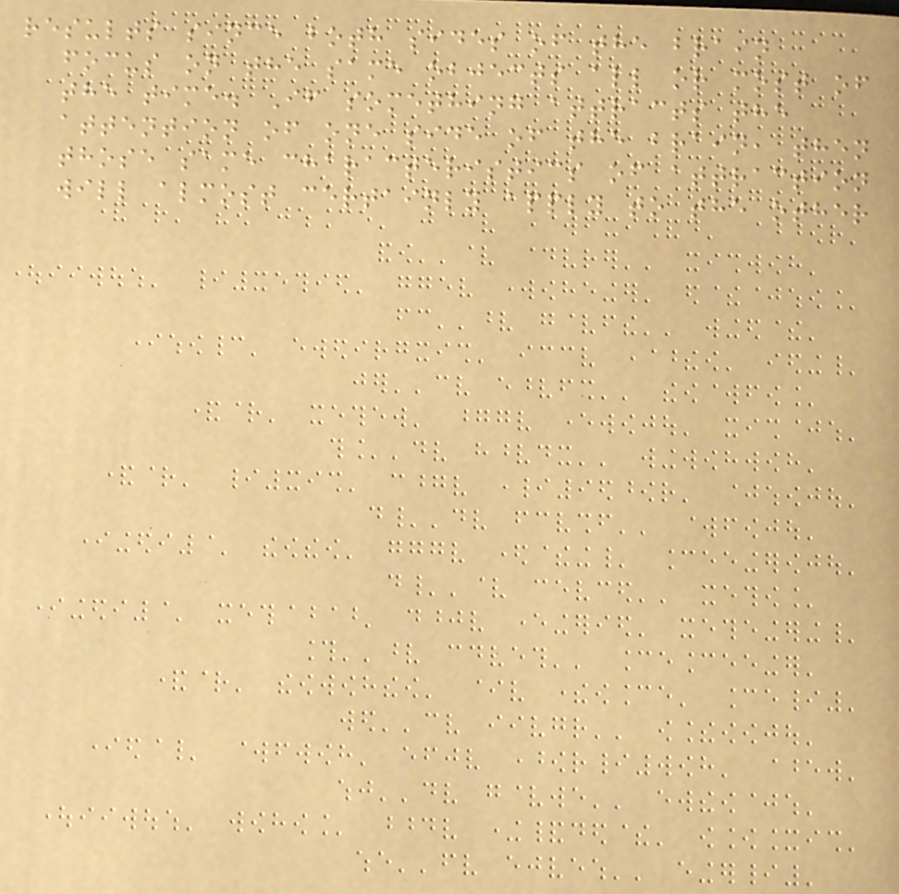results since both sides of the brain
focus on the same objects all or most of
the time. If something attracts the
attention of one side of the brain, then
those same characteristics of attraction
will almost certainly apply to the other
